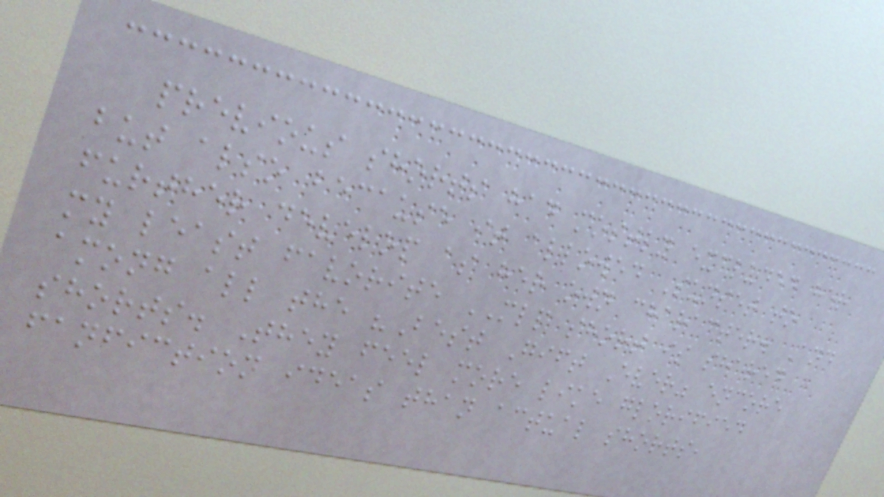previous shorts had mostly excluded her
but also because it allowed Sunset to
further develop as her own character. And
my least favorite MLP short is shared
among all the "Best Gift Ever" encore
shorts. They feel more like glorified
fanfiction ideas than actual shorts,
